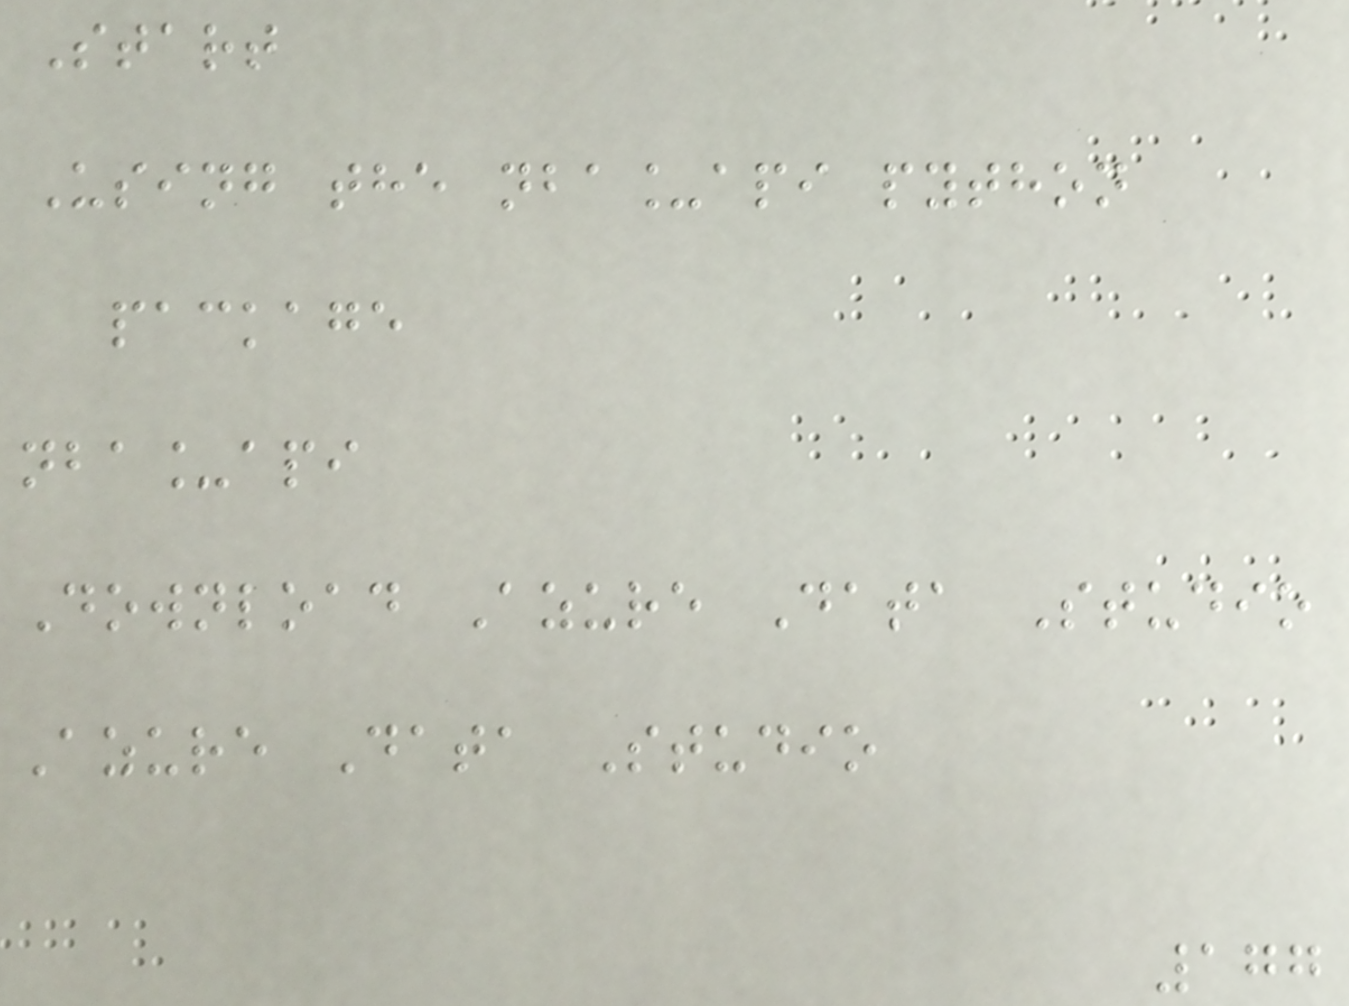Start
Using the nba_api python
package
nba_api
Download Azure Data Studio
Azure Data Studio
177
